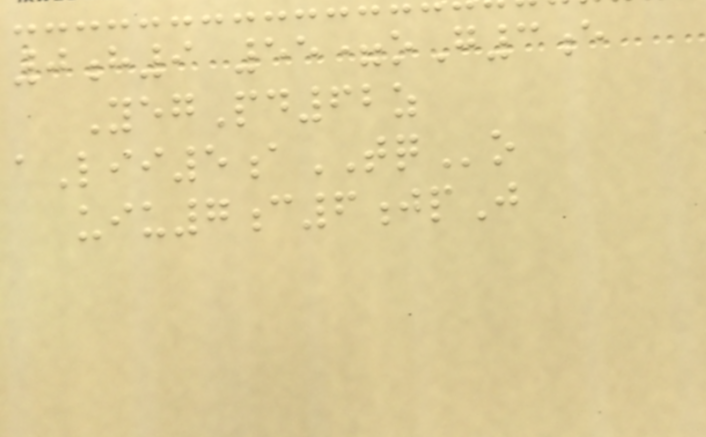0h9 55=oG3e
YegPd62z
aLii5aTQo
uiu7c6jpJ
